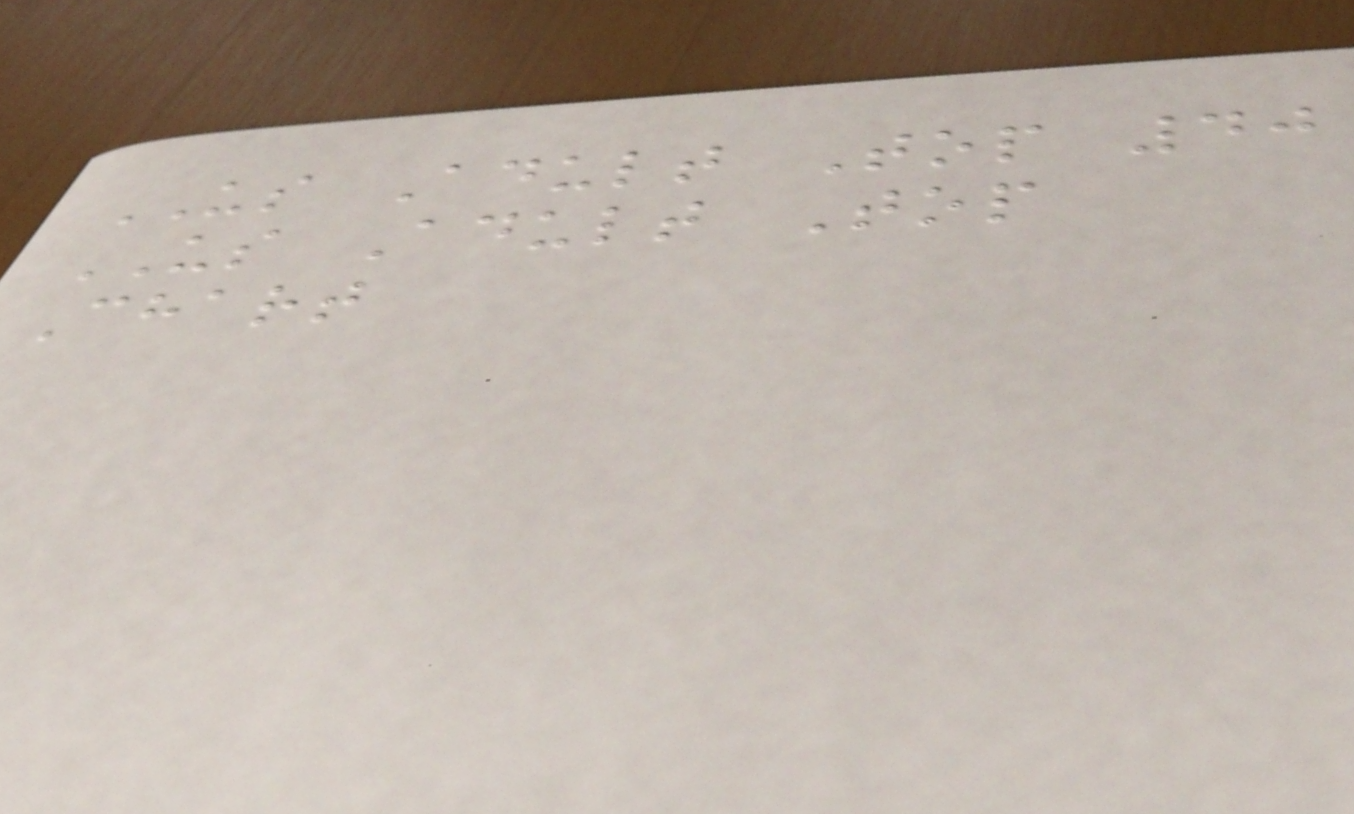US Adult Top 40
US Adult Top
Chart
